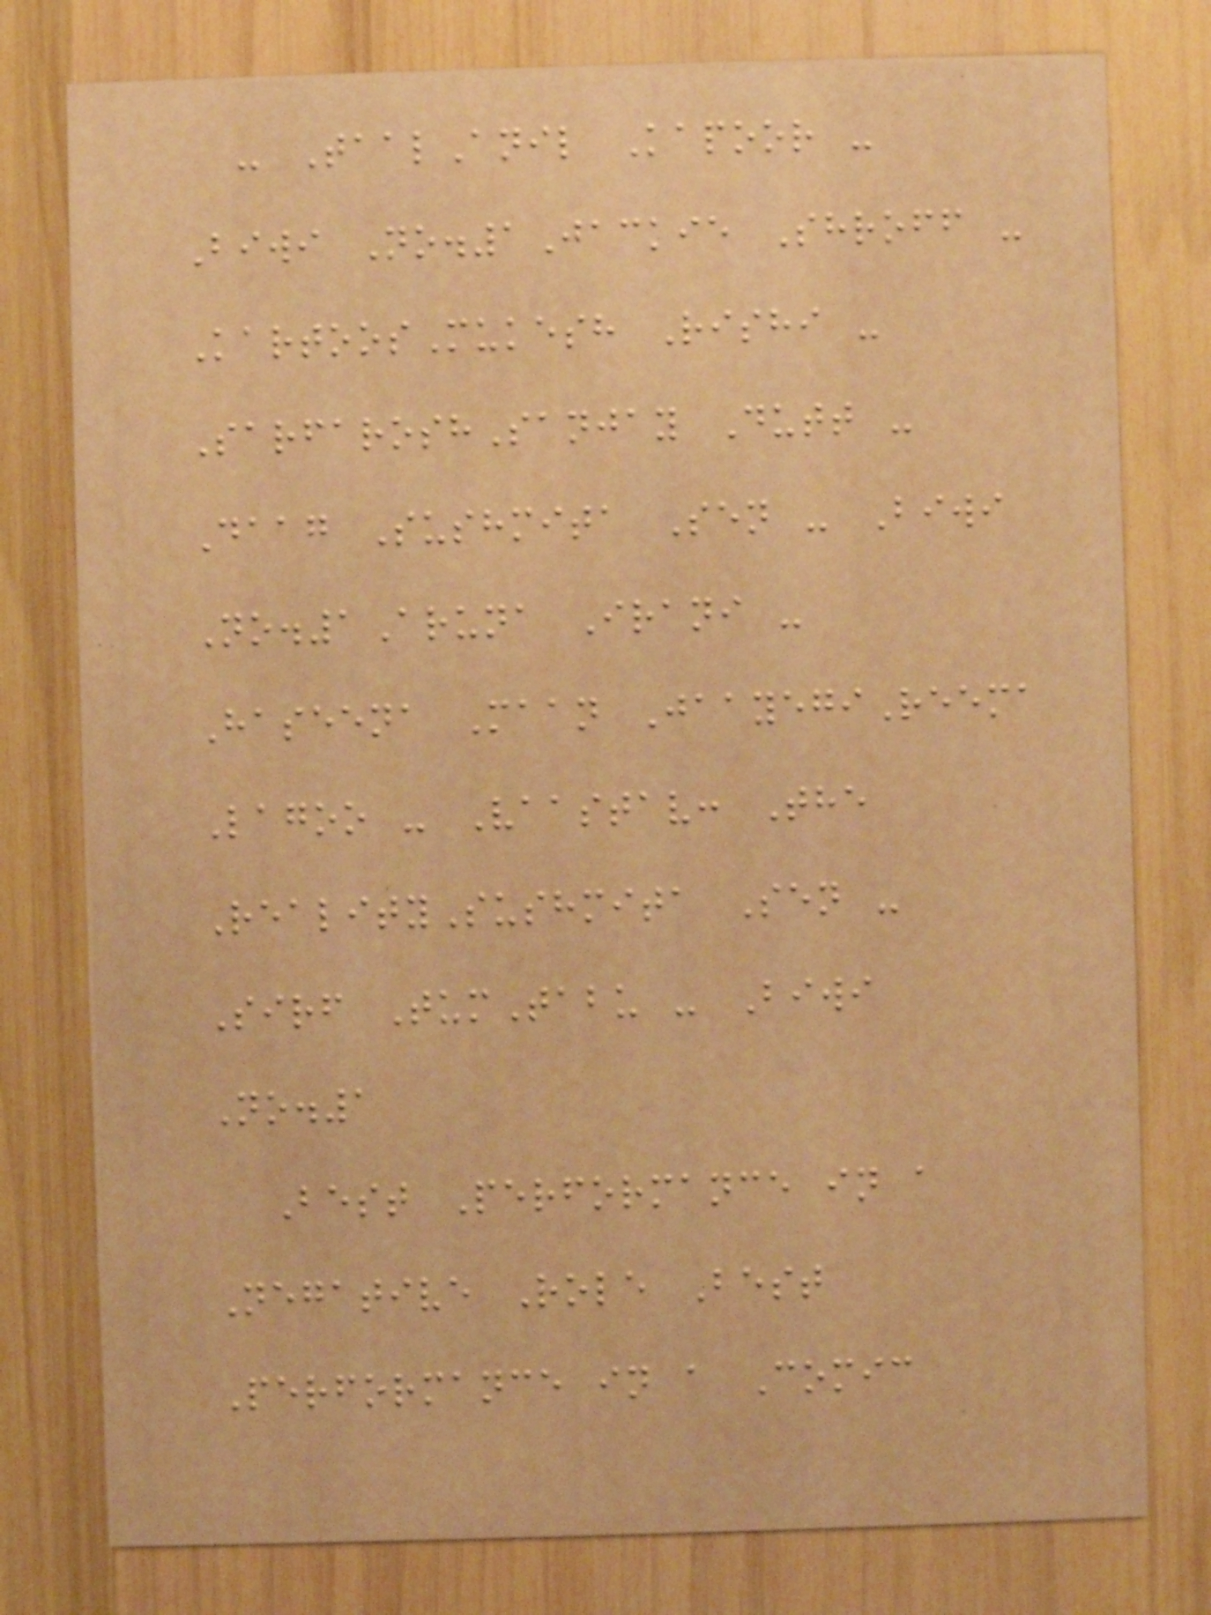- TaalAnil Kapoor -
Biwi No.1Jackie Shroff -
KartoosMukesh Rishi -
SarfaroshSanjay Dutt -
Daag Sushmita Sen - Biwi
No.1Aruna Irani -
Haseena Maan JaayegiReema
Lagoo - Vaastav: The
RealitySushmita Sen -
Sirf TumTabu - Biwi
No.1
Best Performance in a
Negative Role Best
Performance in a Comic
